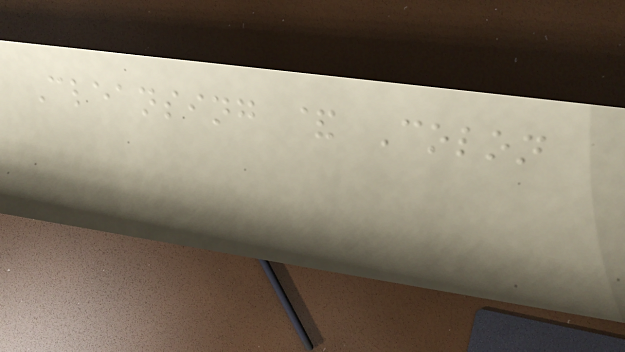Cleansing & Colon
